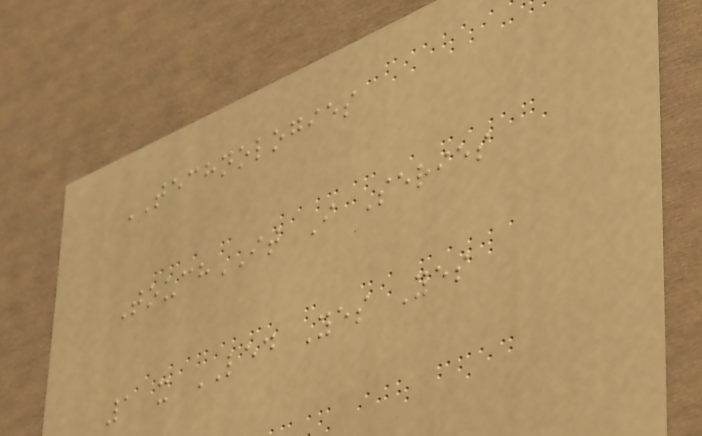TECHNOLOGIES
TouchIT I Series
1 x LED Yes Yes
